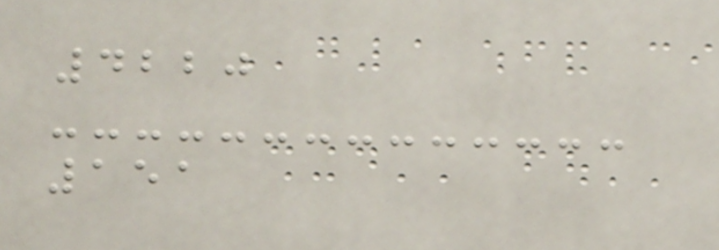4220
151
